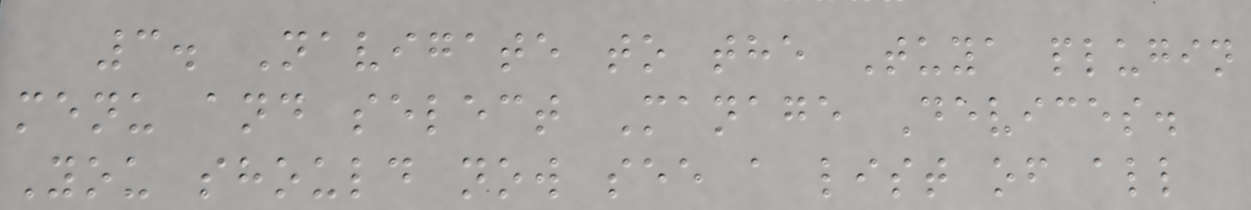3. Navigate to the Tuya plugin
menu and select Manage Devices.
You should now see a list of all
